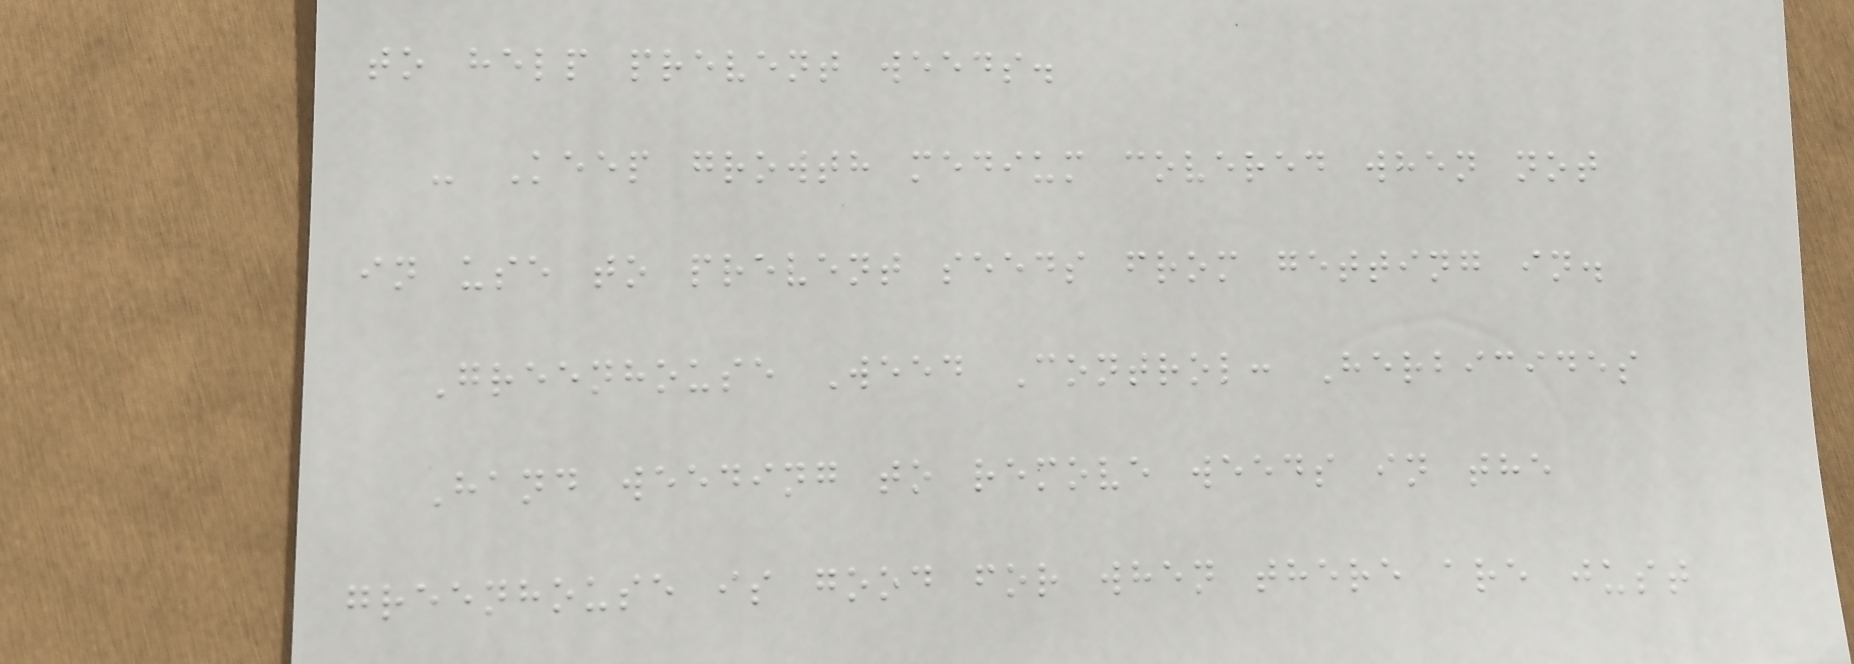to help prevent weeds.
- Keep growth medium covered when not
in use to prevent seeds from getting in.
Greenhouse Weed Control: Herbicides
Hand weeding to remove weeds in the
greenhouse is good for when there are just
